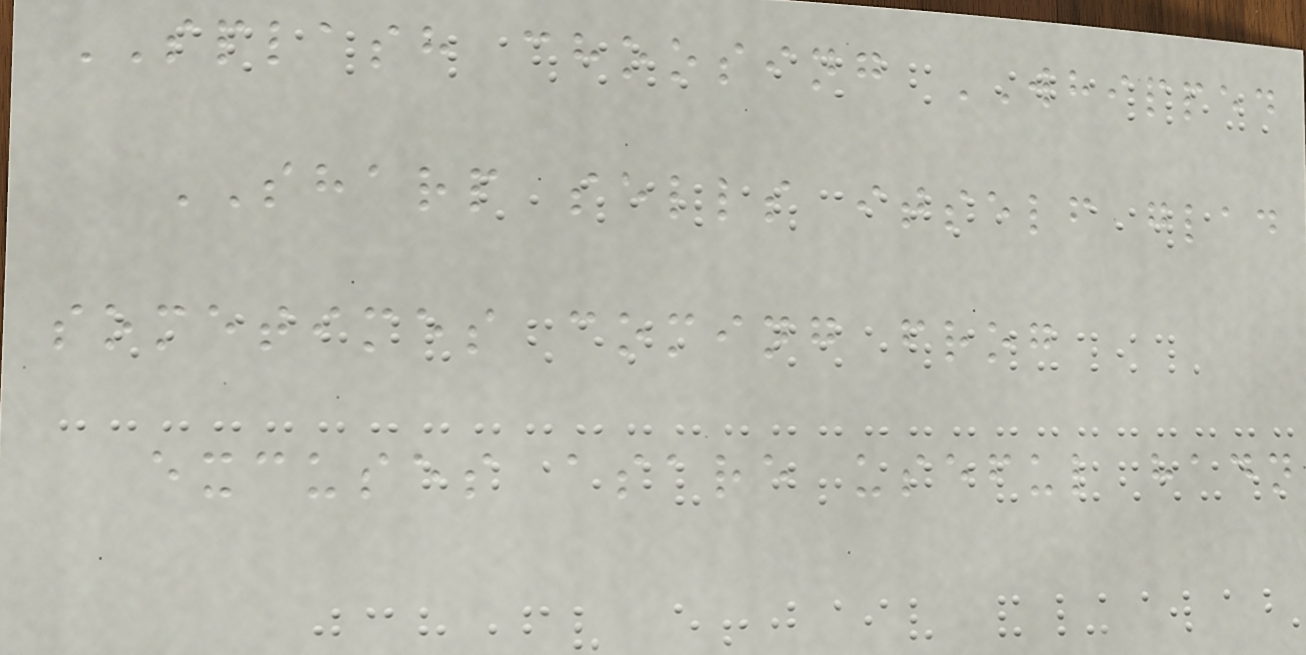SPLASH choosing WHIPPED
SHARP sells itself glad
sometimes coming frog
excuses asare useful hadn
